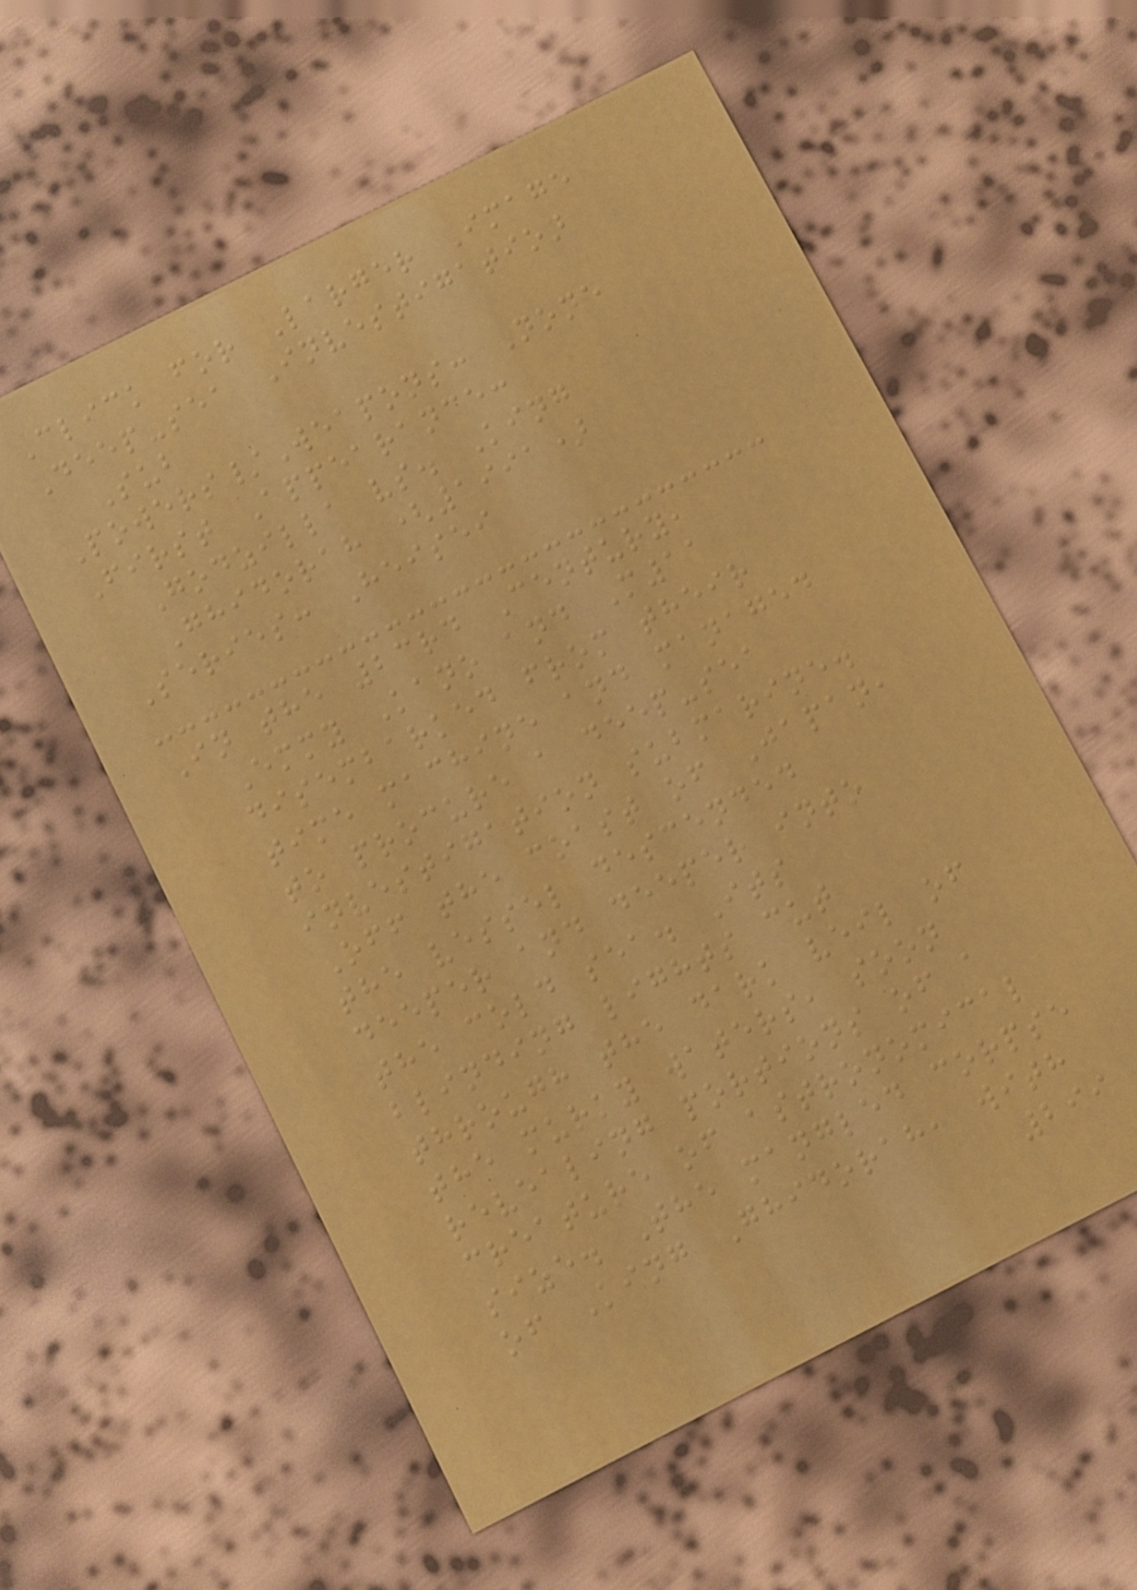Click for Larger Image
Deep-sea Investigation
Sub
Powers/Weapons: None
First Appearance:
Godzilla vs. King
Ghidorah (1991)
Series: Heisei
In the 23rd Century,
Emmy Kano and M11
disembarked from their
time machine and managed
to procure a deep-sea
investigation submarine.
Off the coast of Japan,
the vessel descended
deeper and deeper into
the cold sea. Its
blinding lights cut
through the dark veil of
the murky waters, soon
revealing portions of a
creature of astronomical
size. The mangled corpse
of King Ghidorah, with
299
